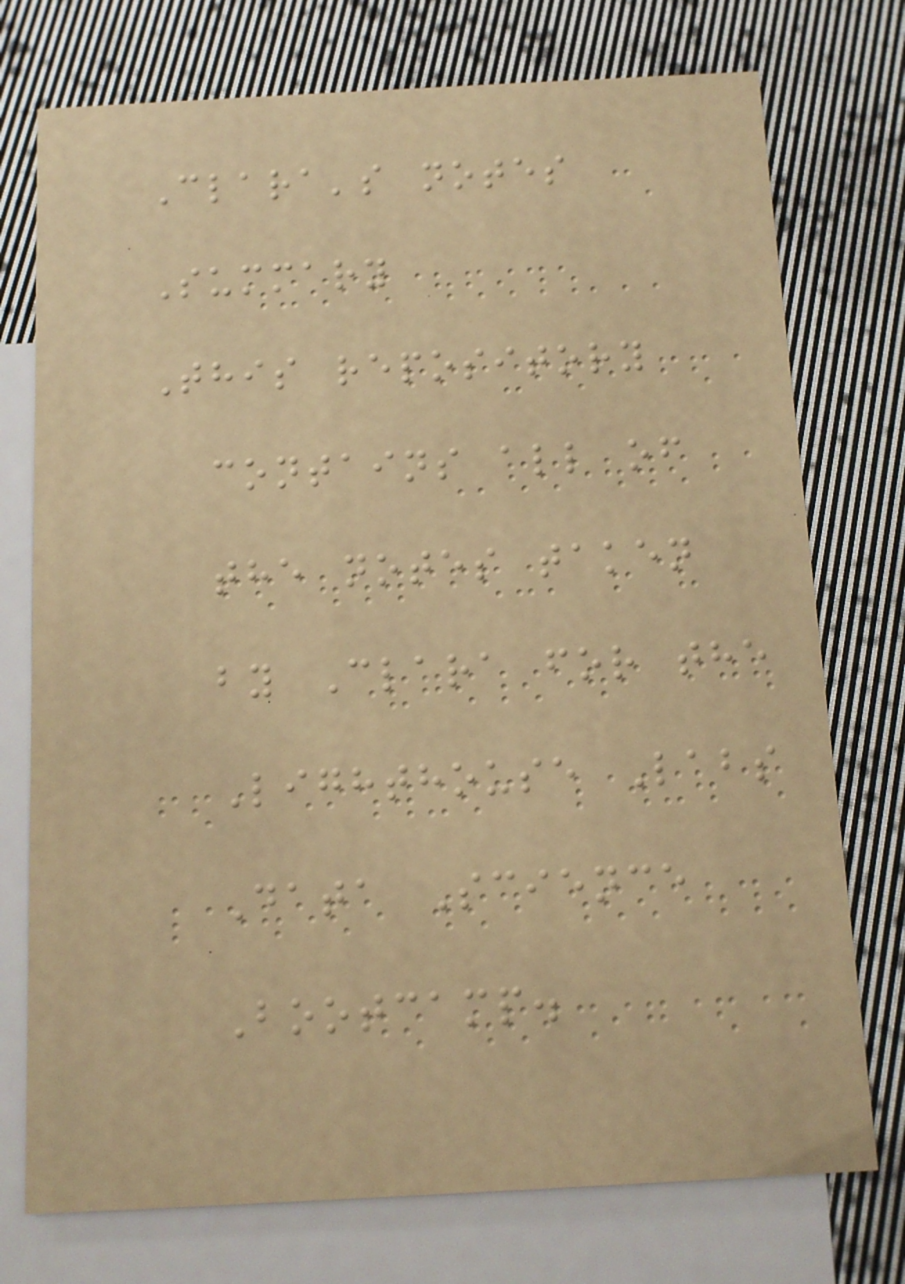Clara's notes
Summary
This repository
contains all of
the notes taken
by Clara for the
Lighthouse Labs
Data Science
Bootcamp.
